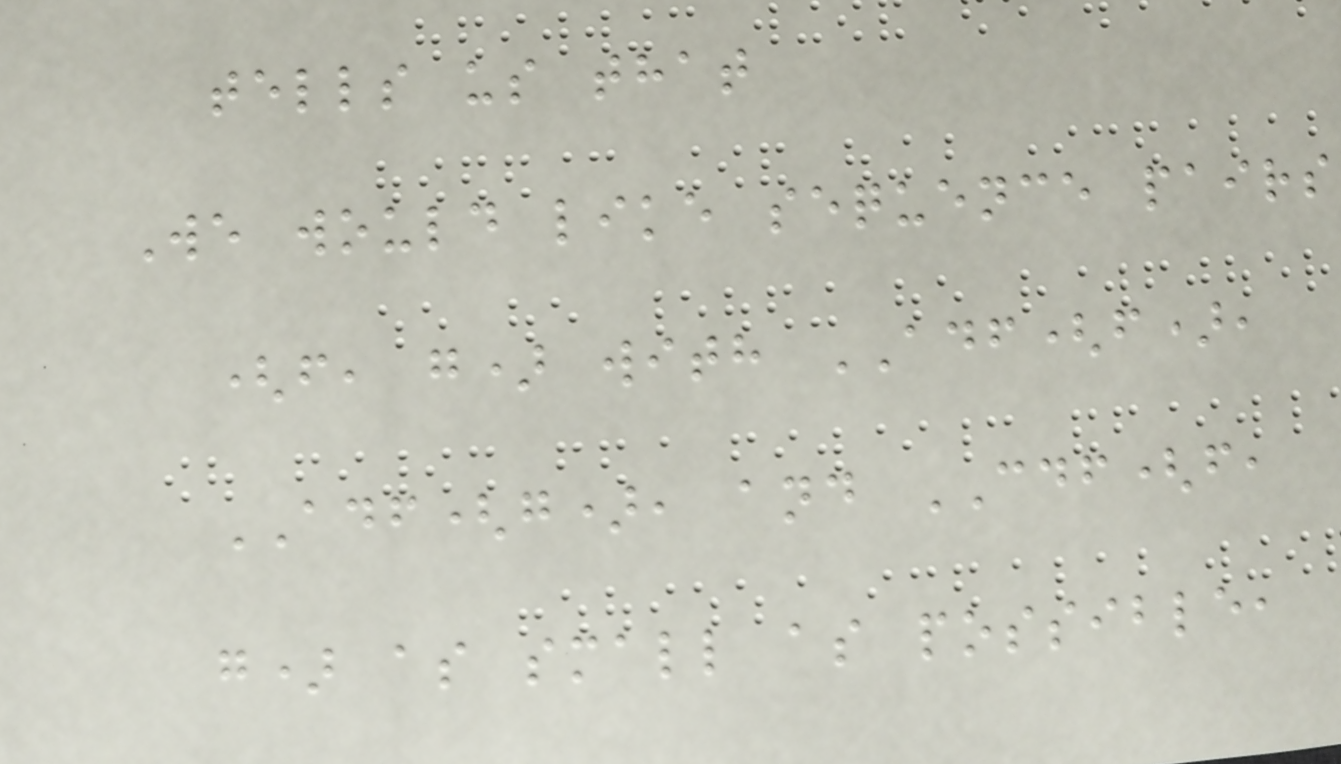tells us that
We would like sequence pairs
(f, g) with ADF(f),
ADF(g), and CDF(f,
g) as small as possible,
